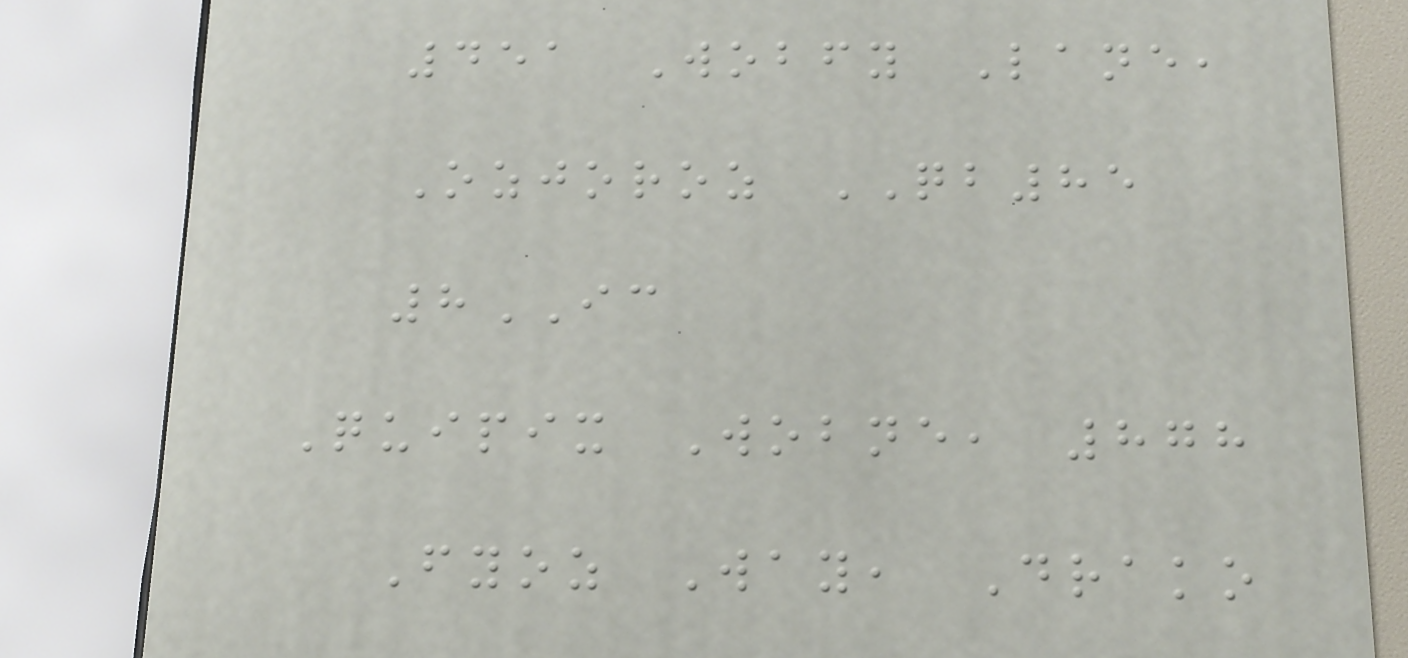451 Wobfy Lane,
Ozjoroz QB85
8IC
Quipix Wobne, 878
Fyoz Way, Drako
